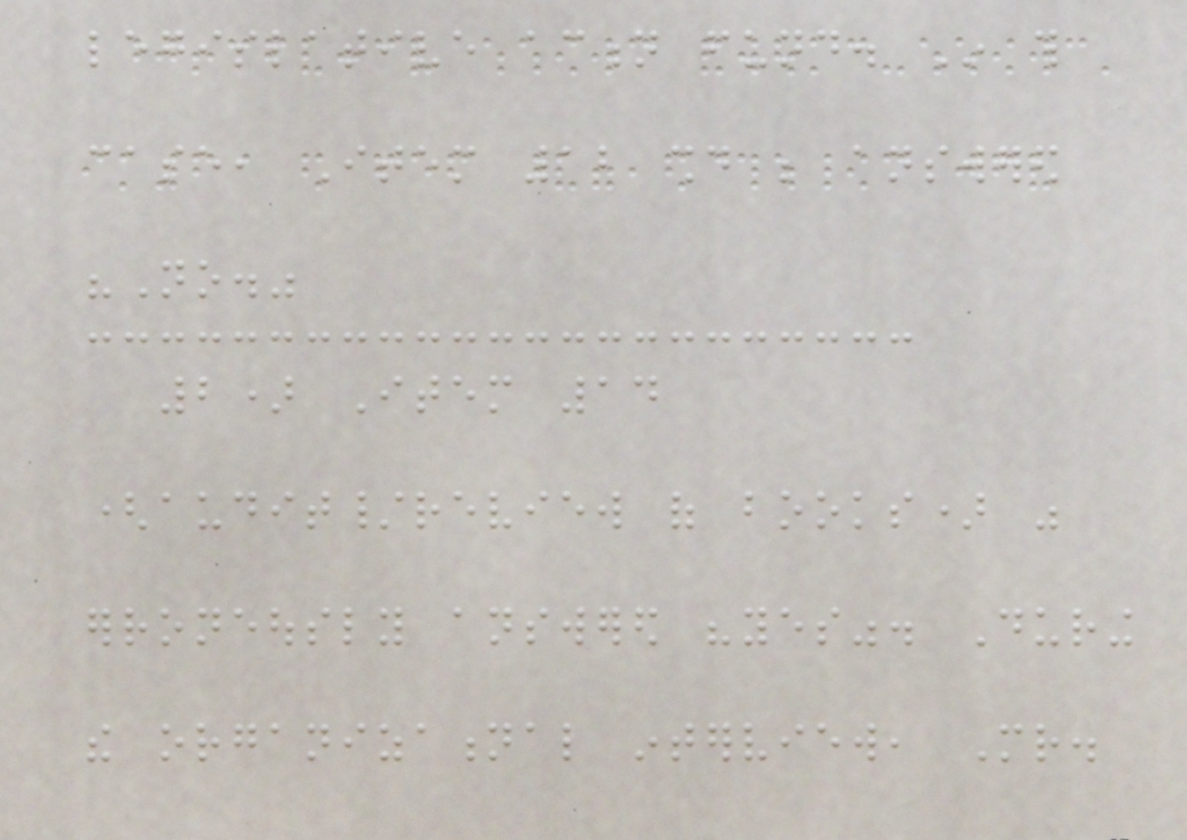legislative action fund. In this
case, Item 12 should be answered
"No."
2) Item 14
(audit/review of books) was
erroneously answered "yes". During
the organizational interview, Mr.
